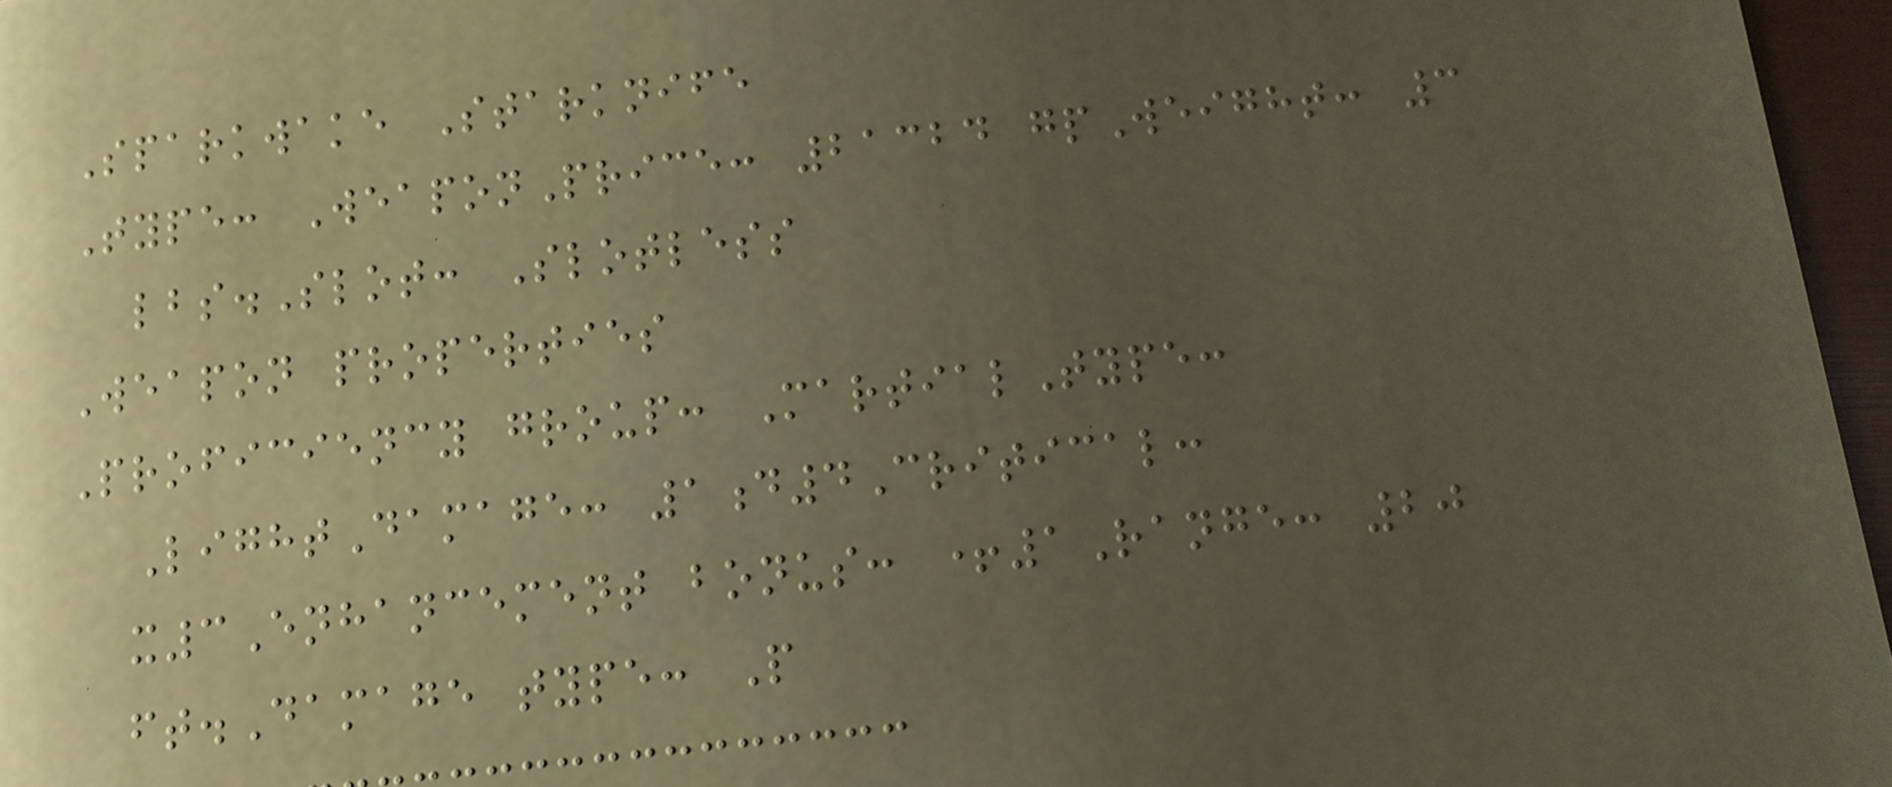Sparkwake Starknife
Type: WeaponPrice: 21324 gpWeight: 3
lbs.Slot: Slotless
Weapon properties
Proficiency group: MartialType:
LightDamage: 1d4Critical:
x3Enhancement bonus: +1Range: 20
ft.Damage type: P
